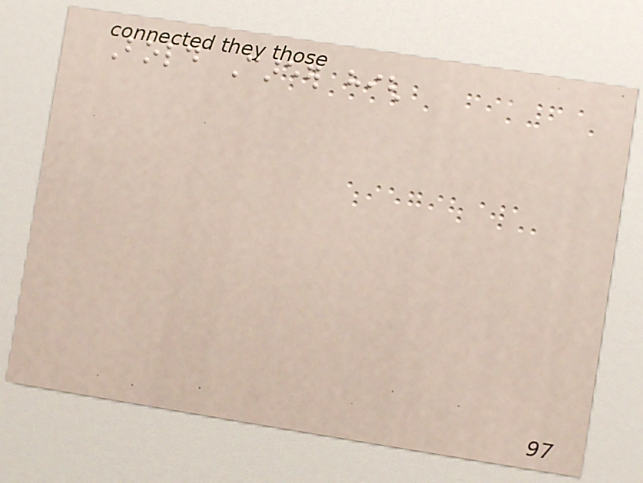Bold Career high
